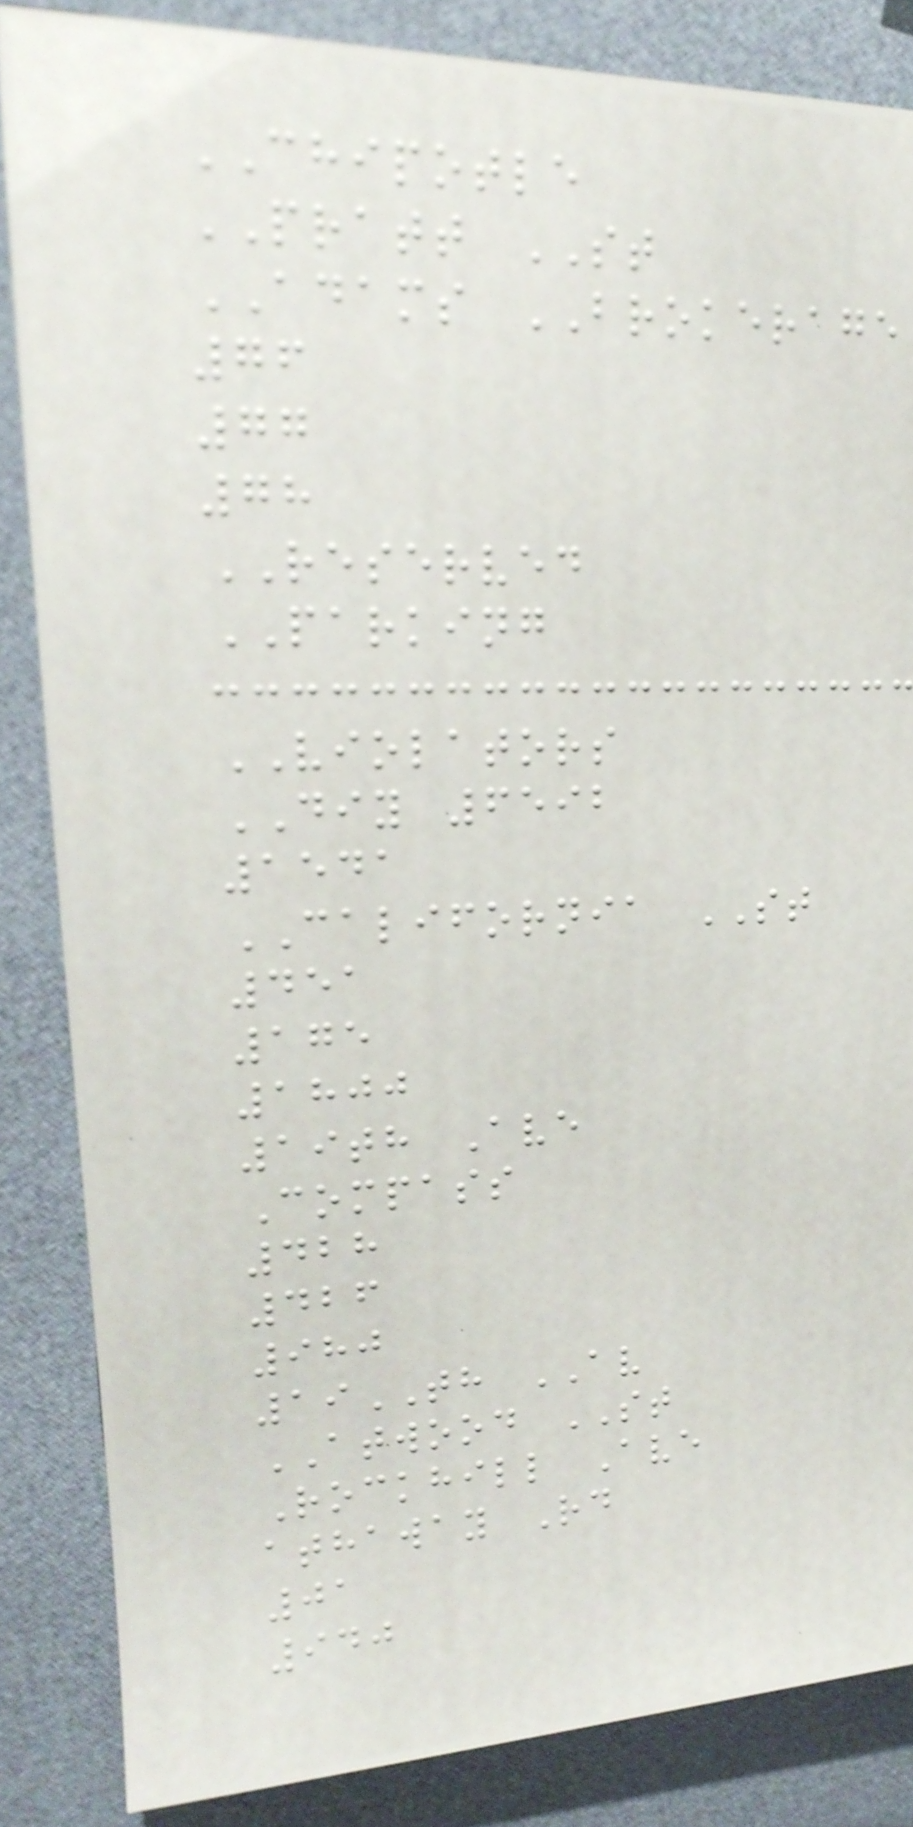CHIPOTLE
PRATT ST
ADAMS BROKERAGE
76
77
78
RESERVED
PARKING
VIOLATORS
DIY 6592
1541
CALIFORNIA ST
451
175
1800
19th Ave
Compass
428
426
980
19TH AV
ATWOOD ST
Rockhill Ave
athaway Rd
01
940
